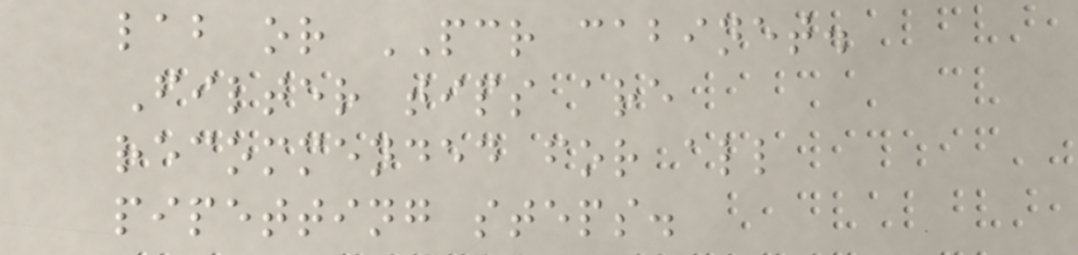lab or PCR cabinet.
Filter tips are
recommended for all
pipetting steps.
